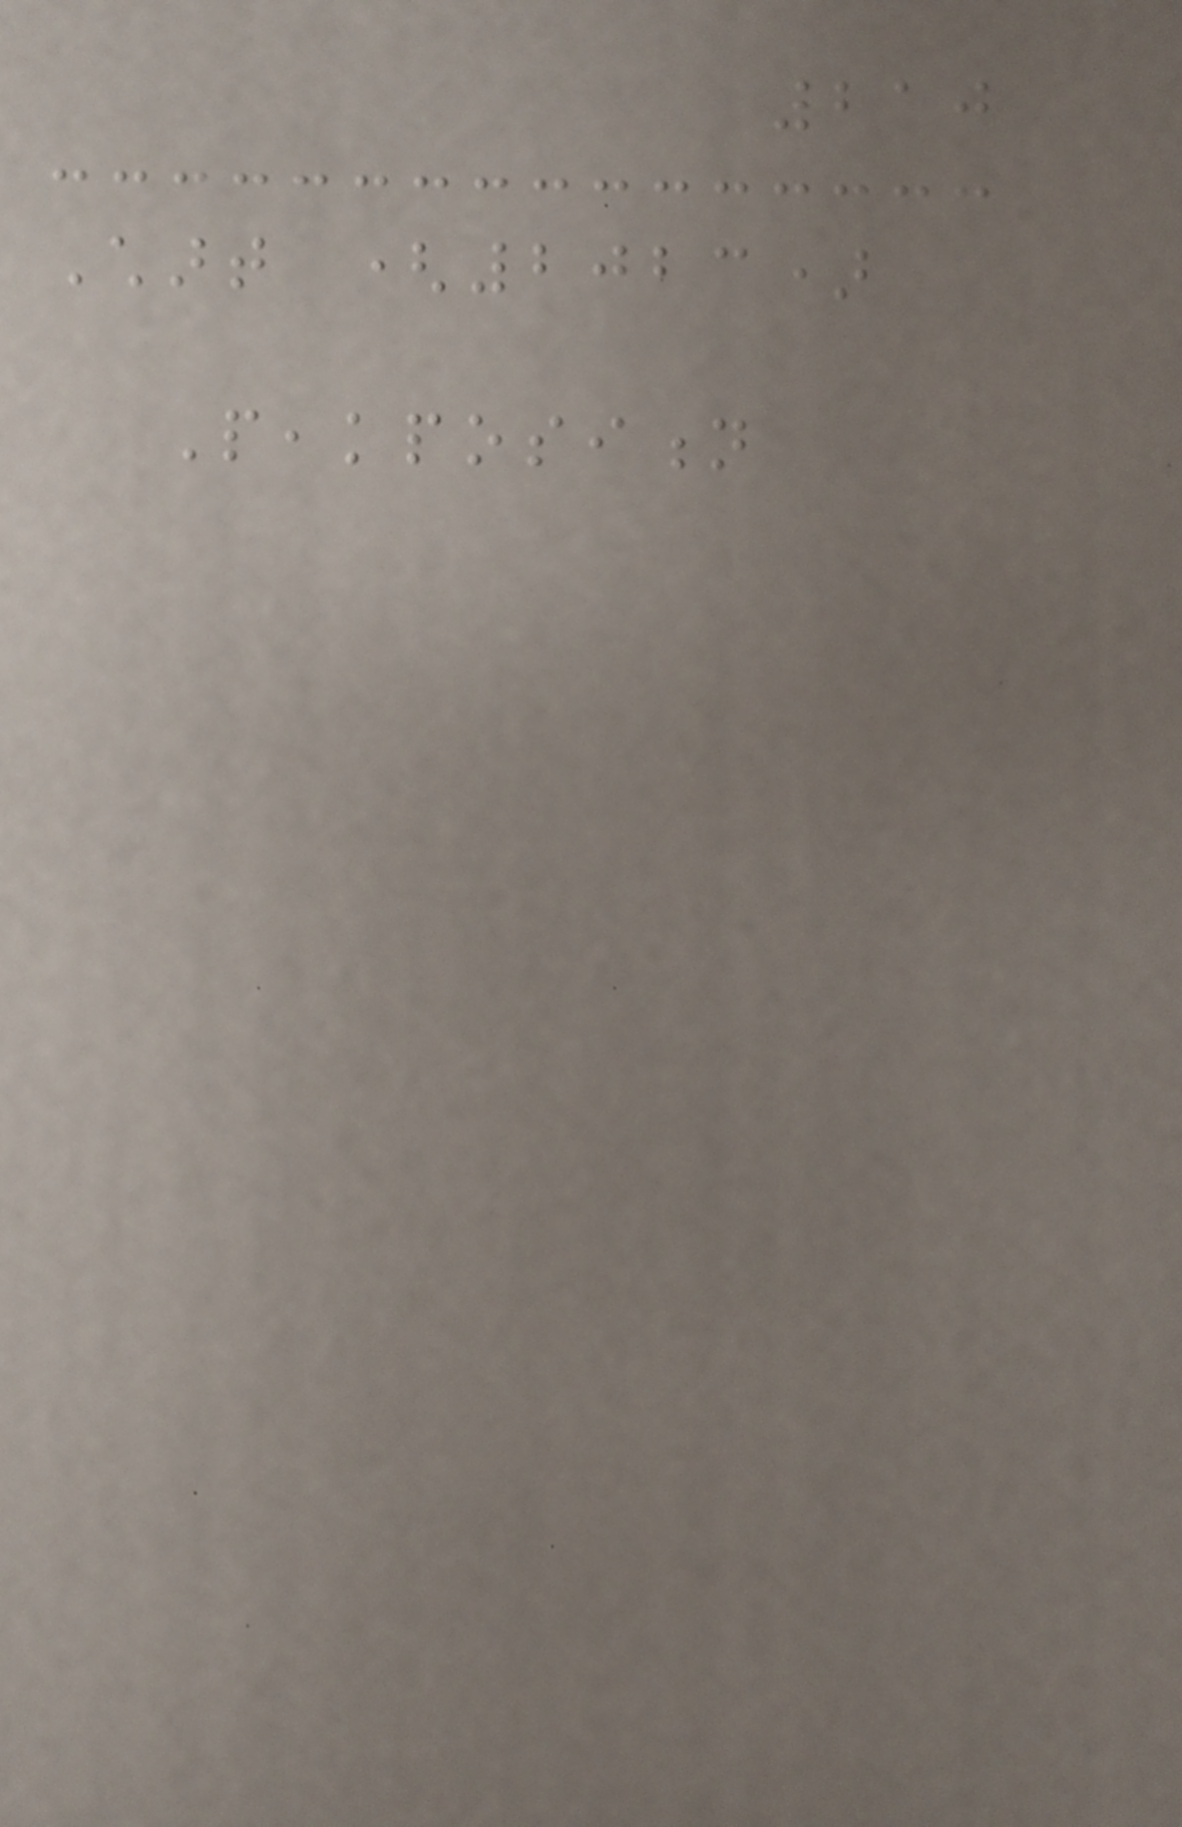210
Chart (2023)
Peakposition
